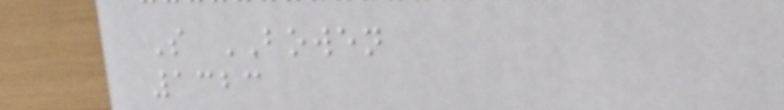S BOWEN
1323
